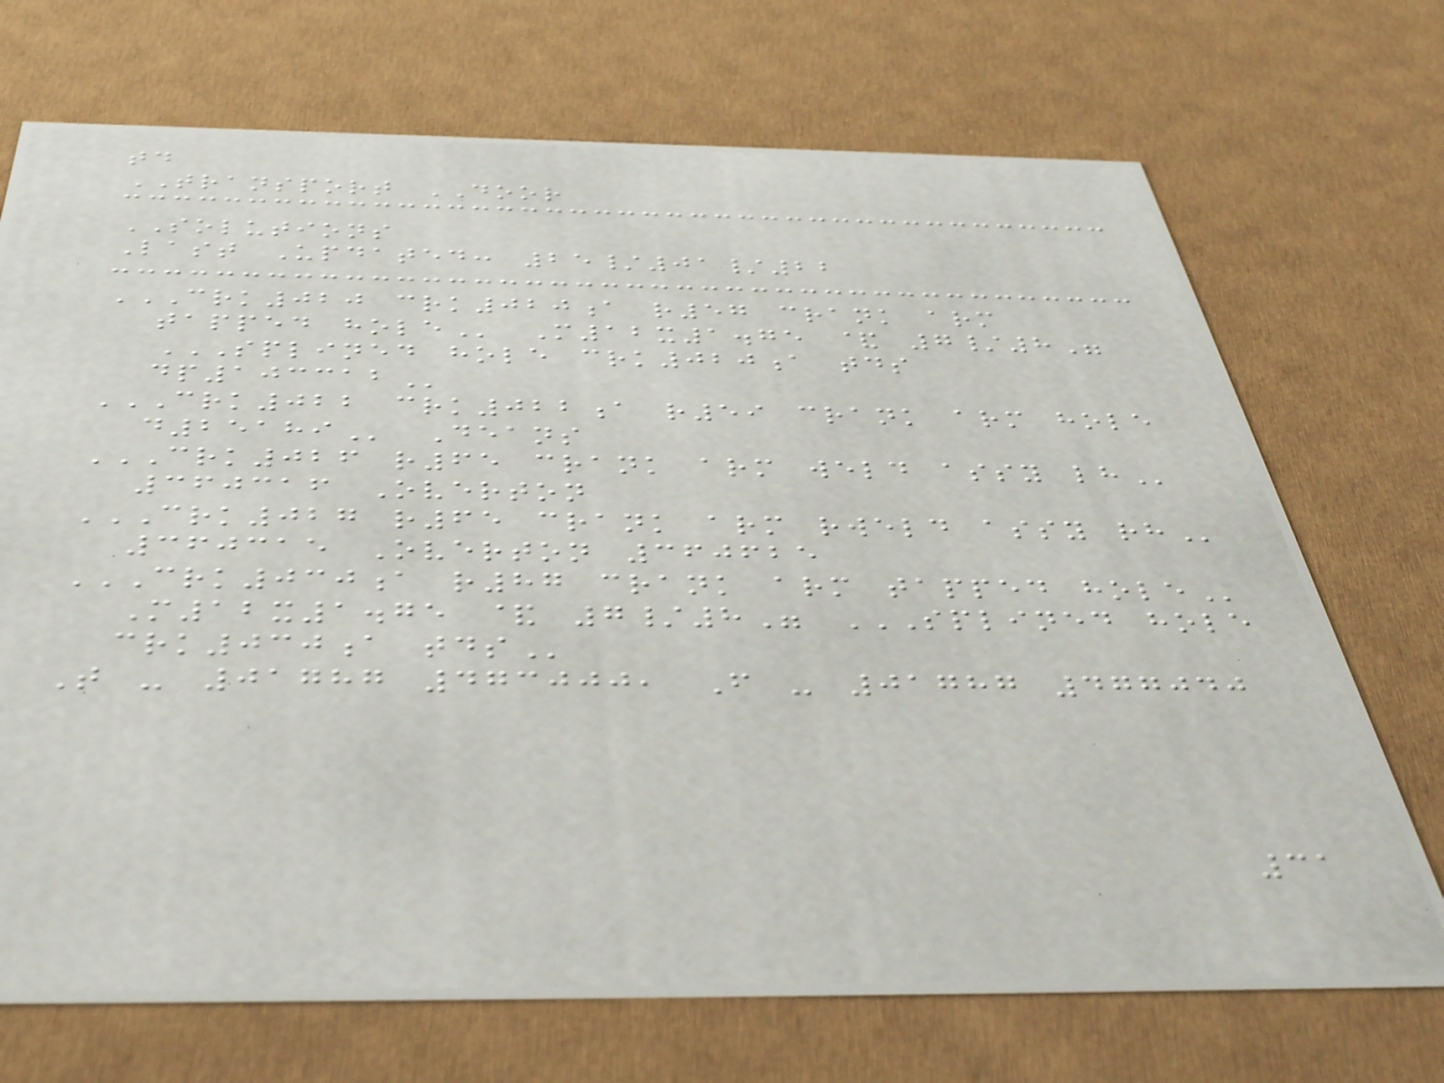td
TRANSPORT DOOR
SOLUTIONS
Last Updated: 25/01/22
CRK020 CRK020A R57 CRANK ARM
TAPPED HOLE M12x1.75 & 7/8"
SPLINED HOLE CRK020A TDS
DP103312
CRK022 CRK022A R59 CRANK ARM HOLE
D25189 Deans
CRK026 R65 CRANK ARM WELD ASSY LH
360316 Overton
CRK027 R65 CRANK ARM RWELD ASSY RH
360315 Overton 360625
CRK030A R87 CRANK ARM TAPPED HOLE
M12x1.75 & 7/8" SPLINED HOLE
CRK030A TDS
T - 01787 473000, F - 01787 477040
31
